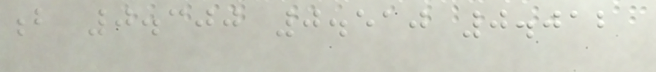b 0.300 0.510 0.012
